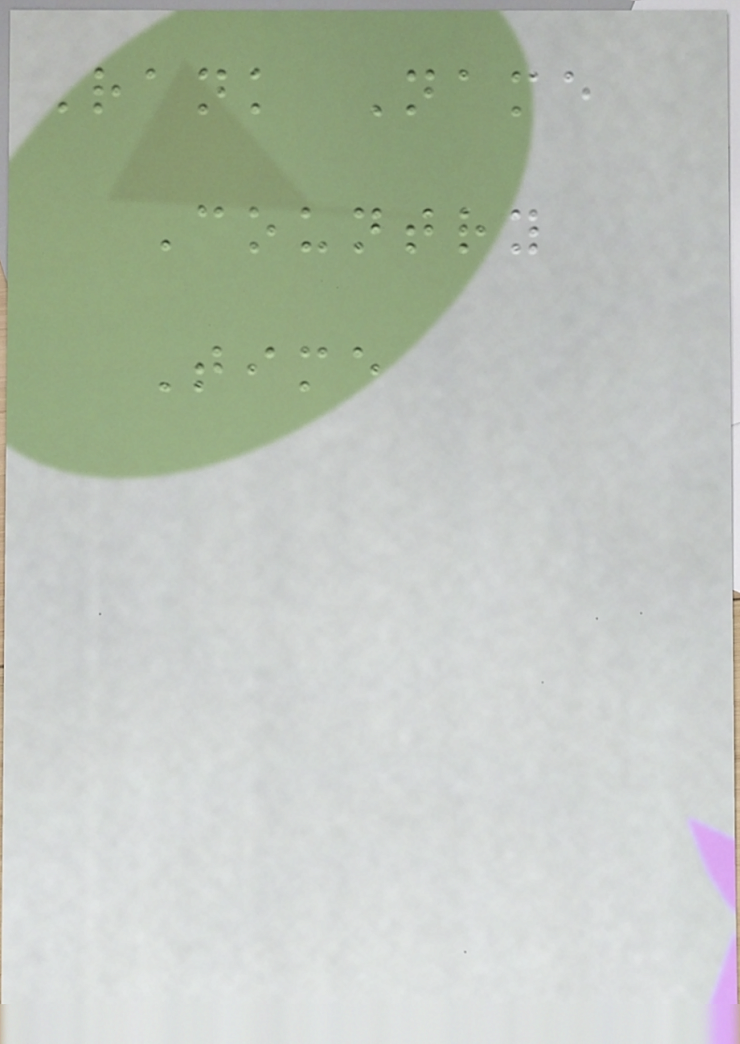Rank Name
Country
Time
